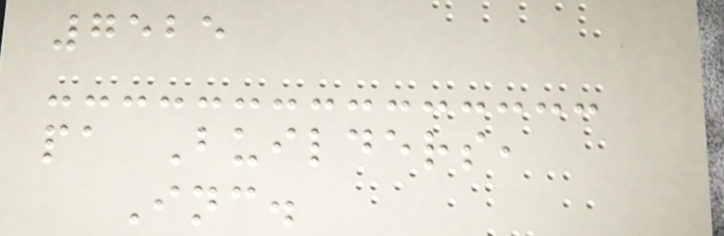7525
pa Builders,
Inc.
